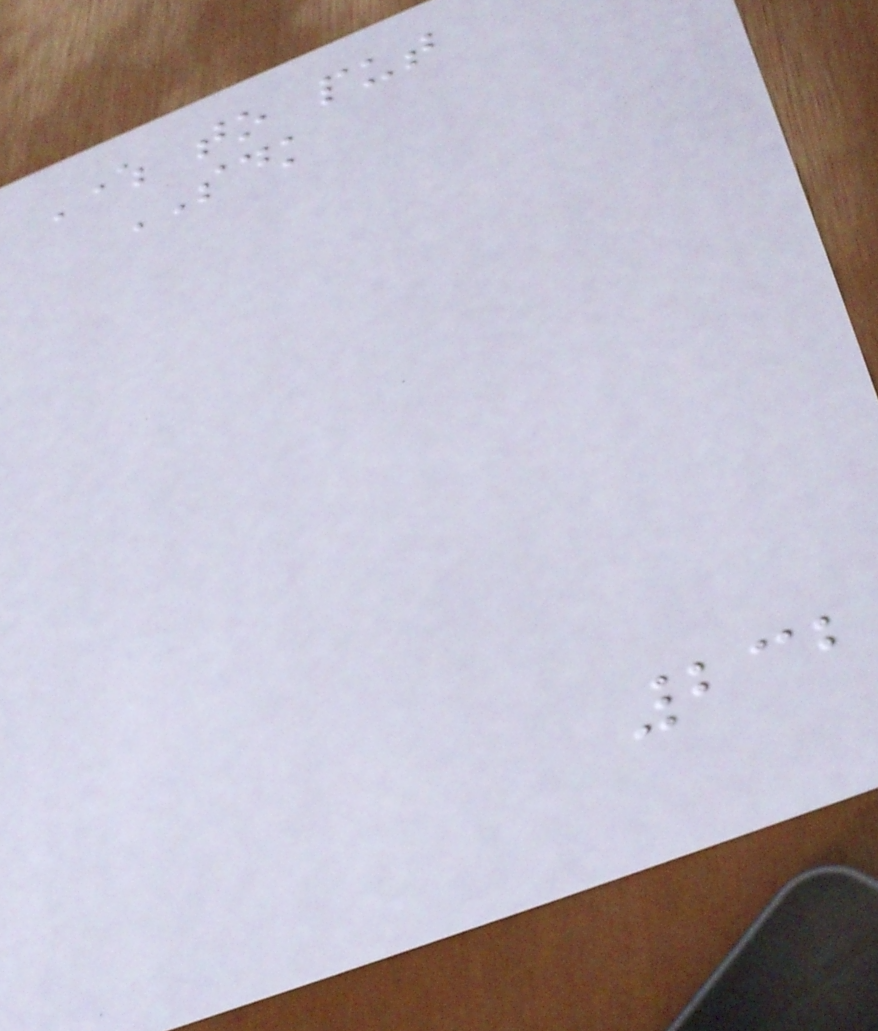Where to put
SDK
232
